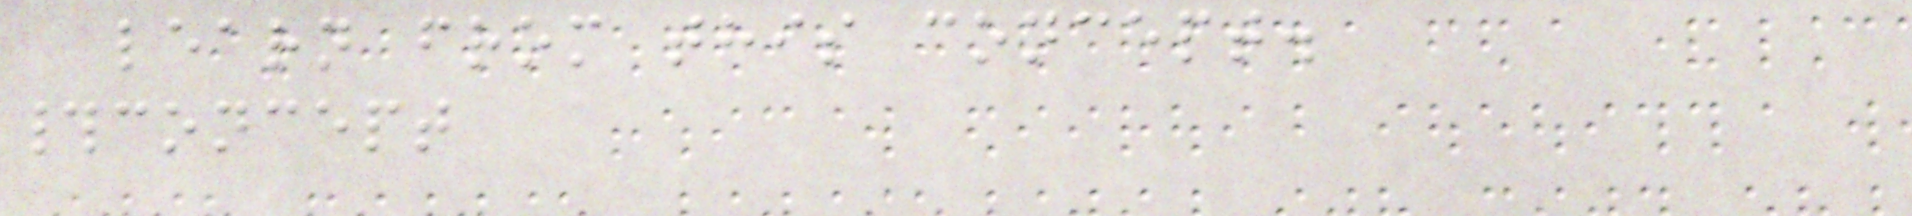learn from this concept.
#concept
